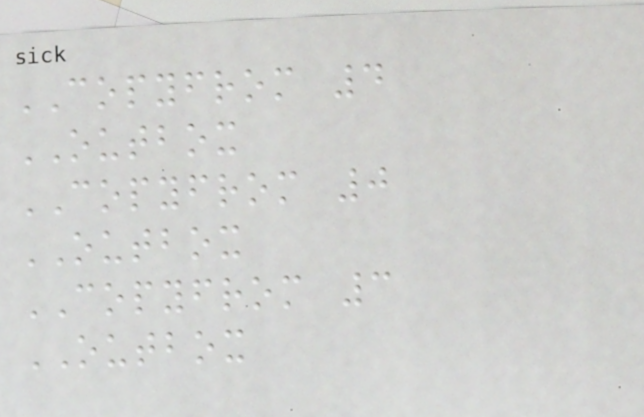COPYFROM 4
OUTBOX
COPYFROM 0
OUTBOX
COPYFROM 3
OUTBOX
